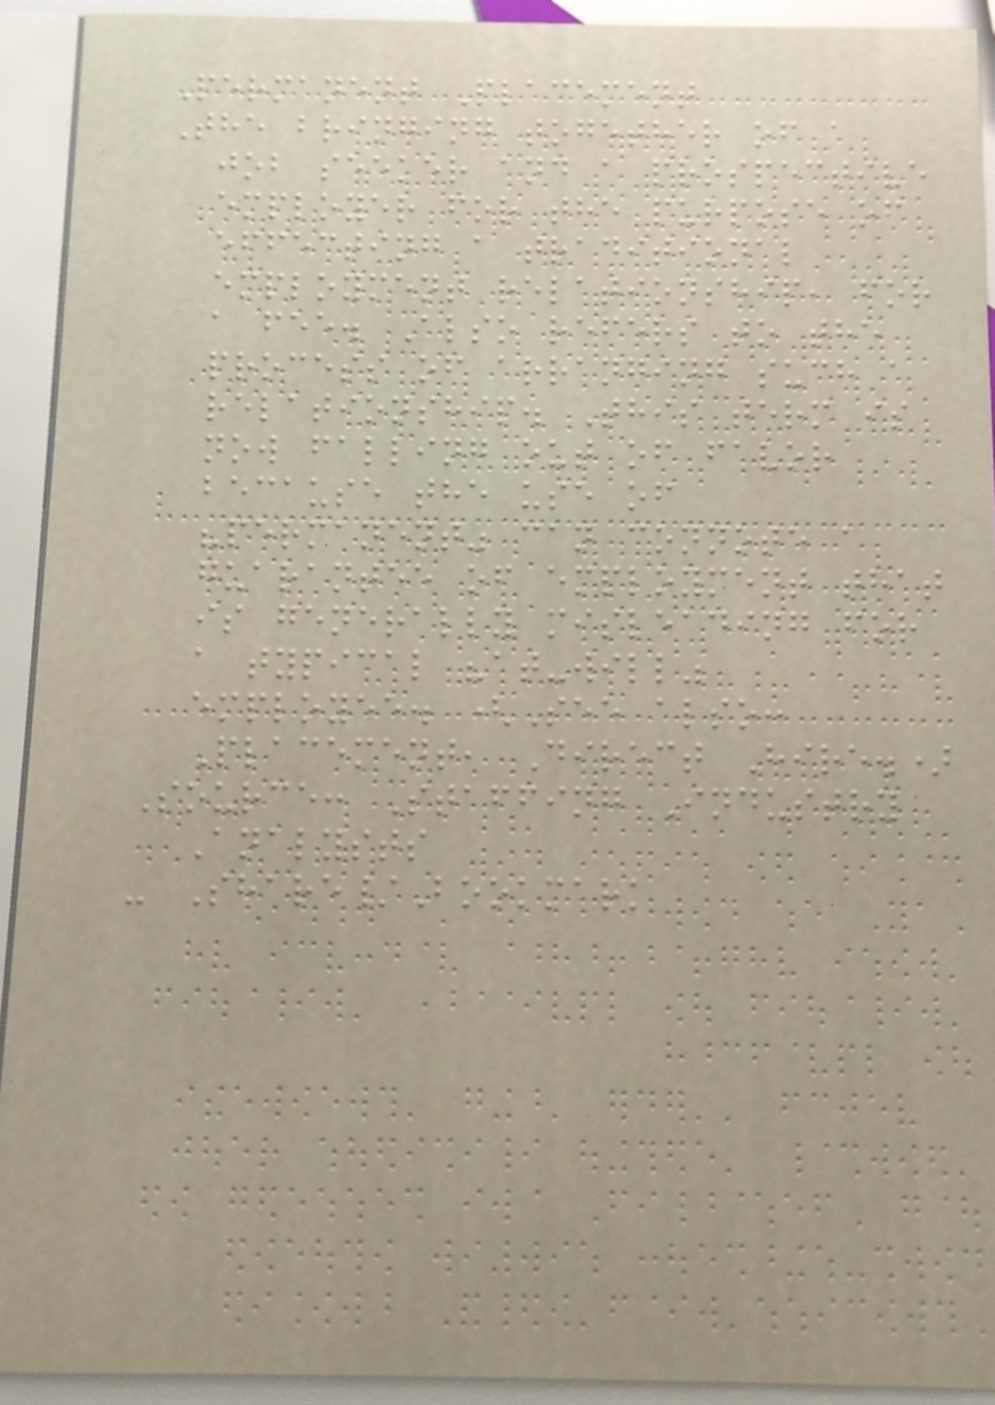Permanent Placement
The bringing together of a
job seeker and a prospective
employer for the purpose of
effecting a traditional
employment relationship, for
a fee. Also refers to the
process of arranging such a
relationship. This term is
now falling out of favor
because the use of
"permanent" can connote a
guarantee of employment that
is generally misleading for
a typical "at-will"
employee. (See also:
Placement, Direct Hire.)
Source: Staffing Industry
Analysts
- Share/Bookmark
